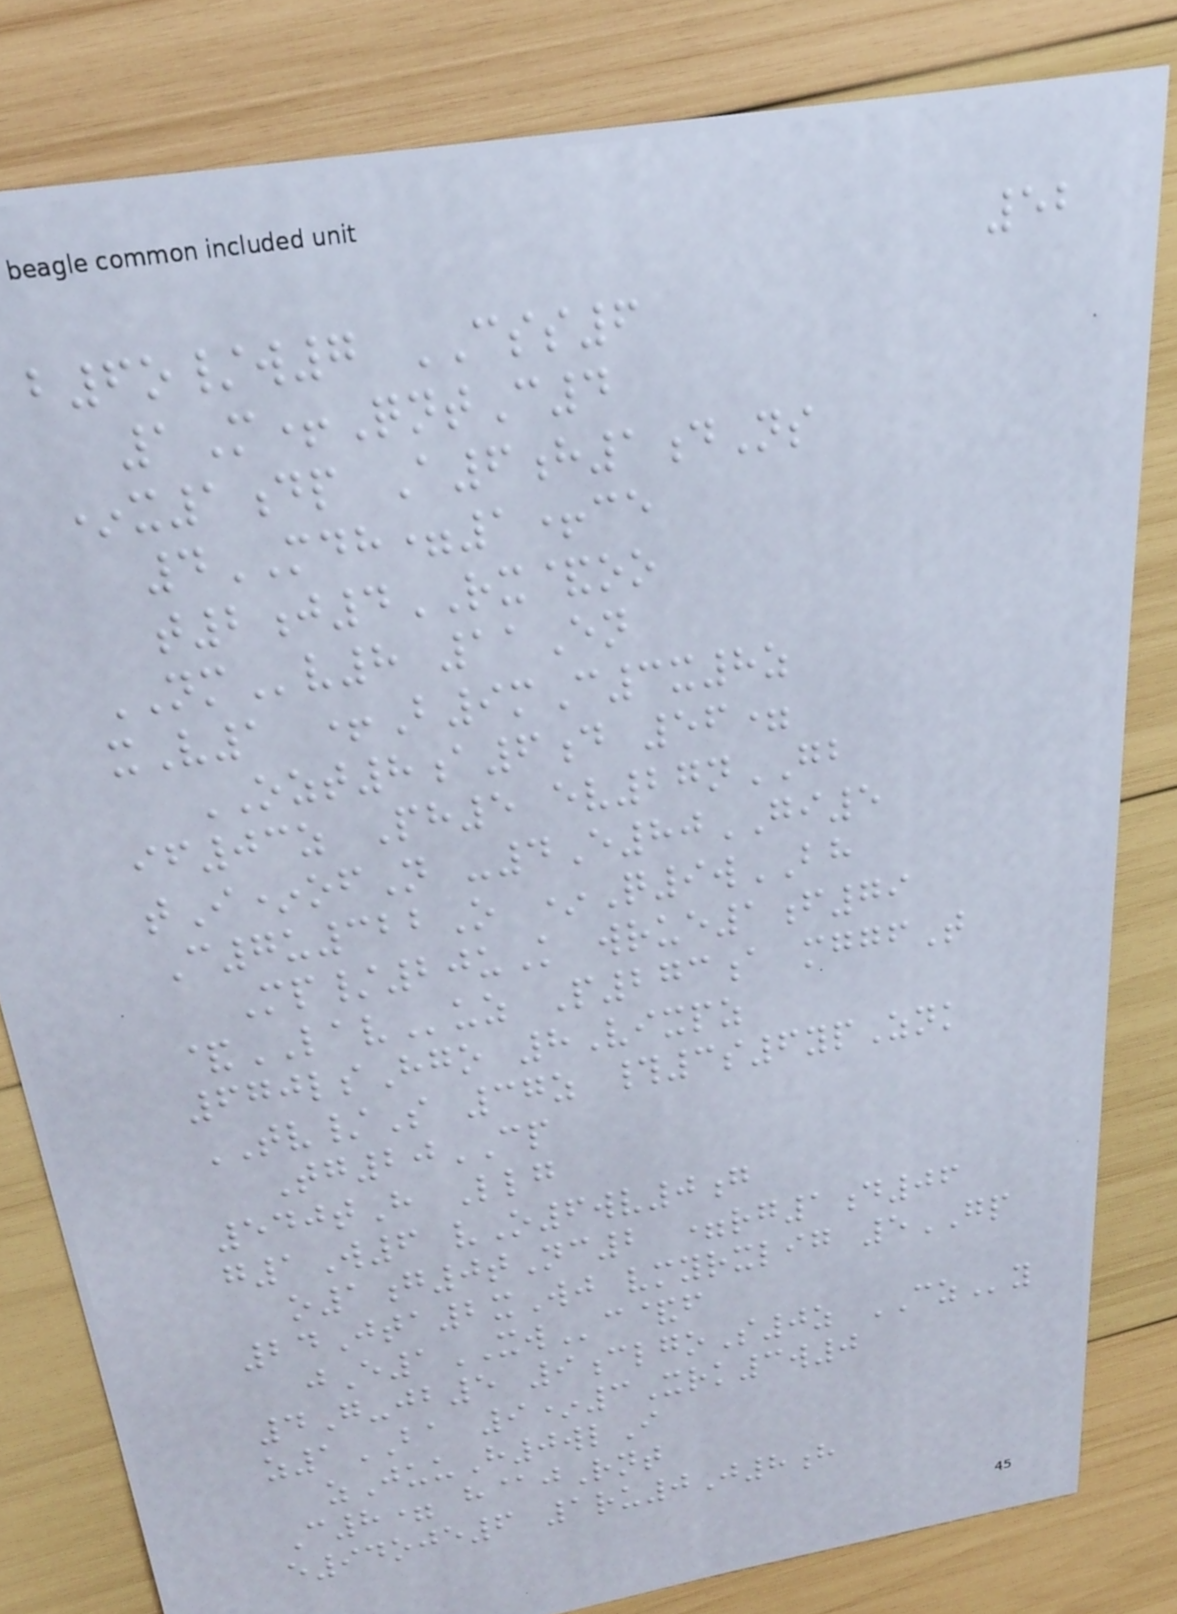52
b6o/w7 CSS6
1M+QntC4
*x1dp A6h1dNs
4MDH=1+ce
t2j4RX&oo
NMv8 11En
xV1 +B9mC3x8z
OZT8a6d 56=
if03z Ph5 ev27nGB
tI*ofN -4E80GI5
C7u322O *Q9wBH
Mp/20uK wrue1f79
&LAVuz P273a mggfT
670lsHgo 8Vixpz
TV/S 37z #3s6ypZnk
Tg20CP
540tH Llg
g1W6 vO6wv0g
o1g0tNc2 =rg1d06
24Jta2xWj vmyrxlig 5GP
jE1XWc&f
4G-jb5 9clgoS0z CZy
z1BA 9*3Xrk3w0
zJuuH0wlI
C8= h@jRnt
e94oje6 1ru0J8h
